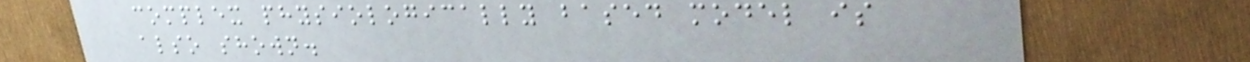complex physiologically based model is
also shown.
